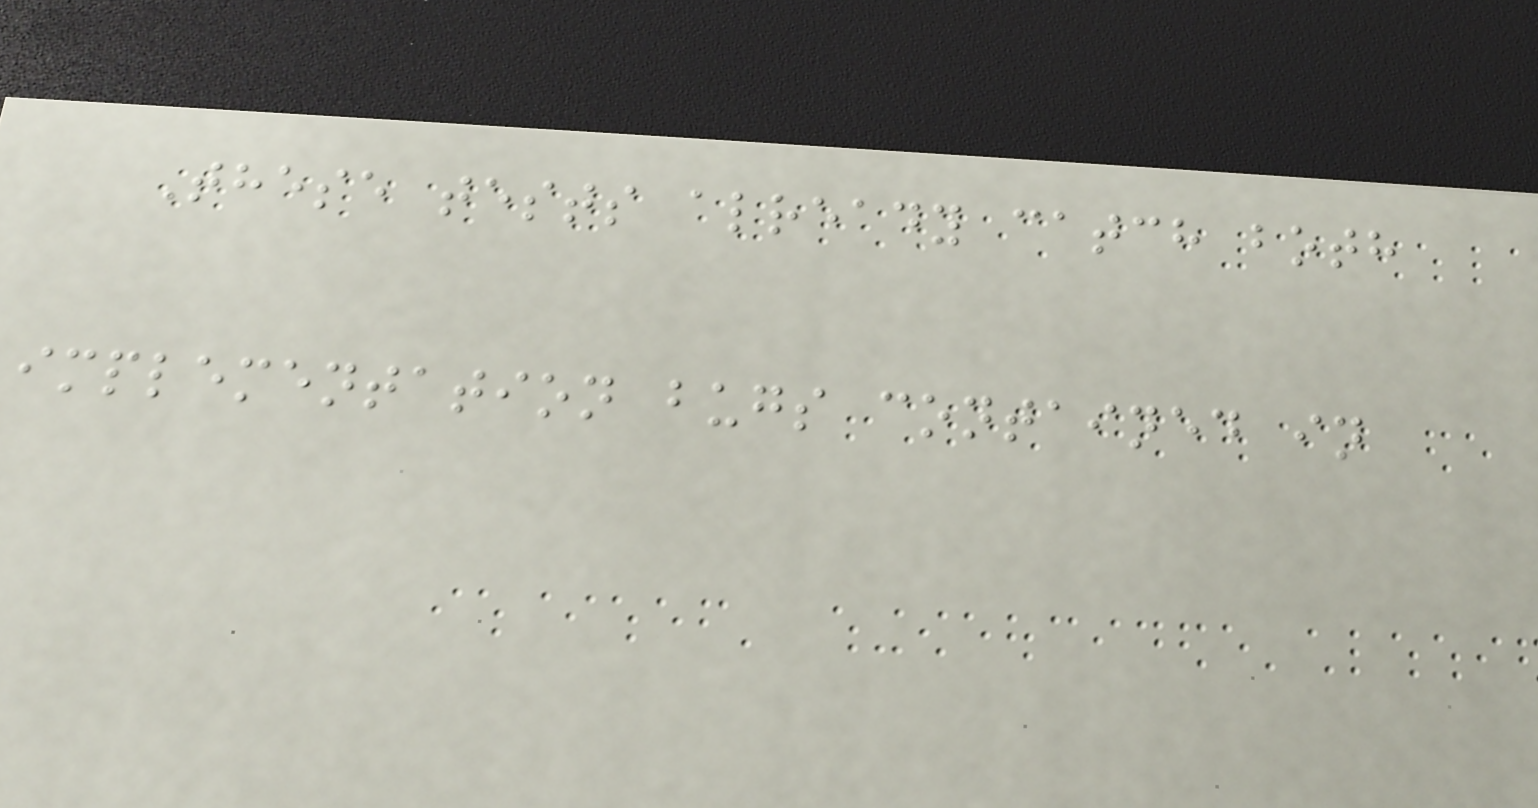These tests already catch both
implementation bugs contained in
